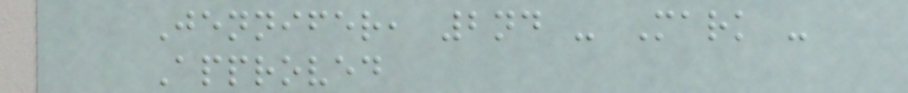Jennifer, 2nd - Mark -
Approved
